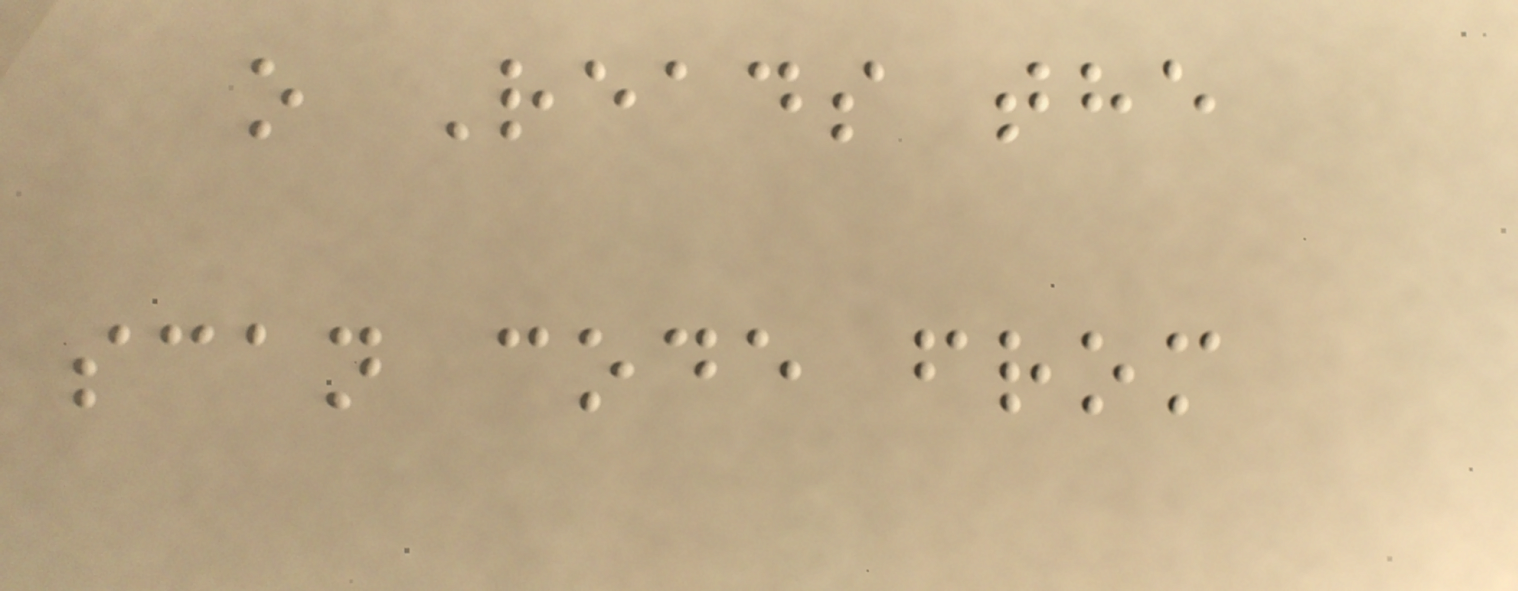o Reads the
scan code from
